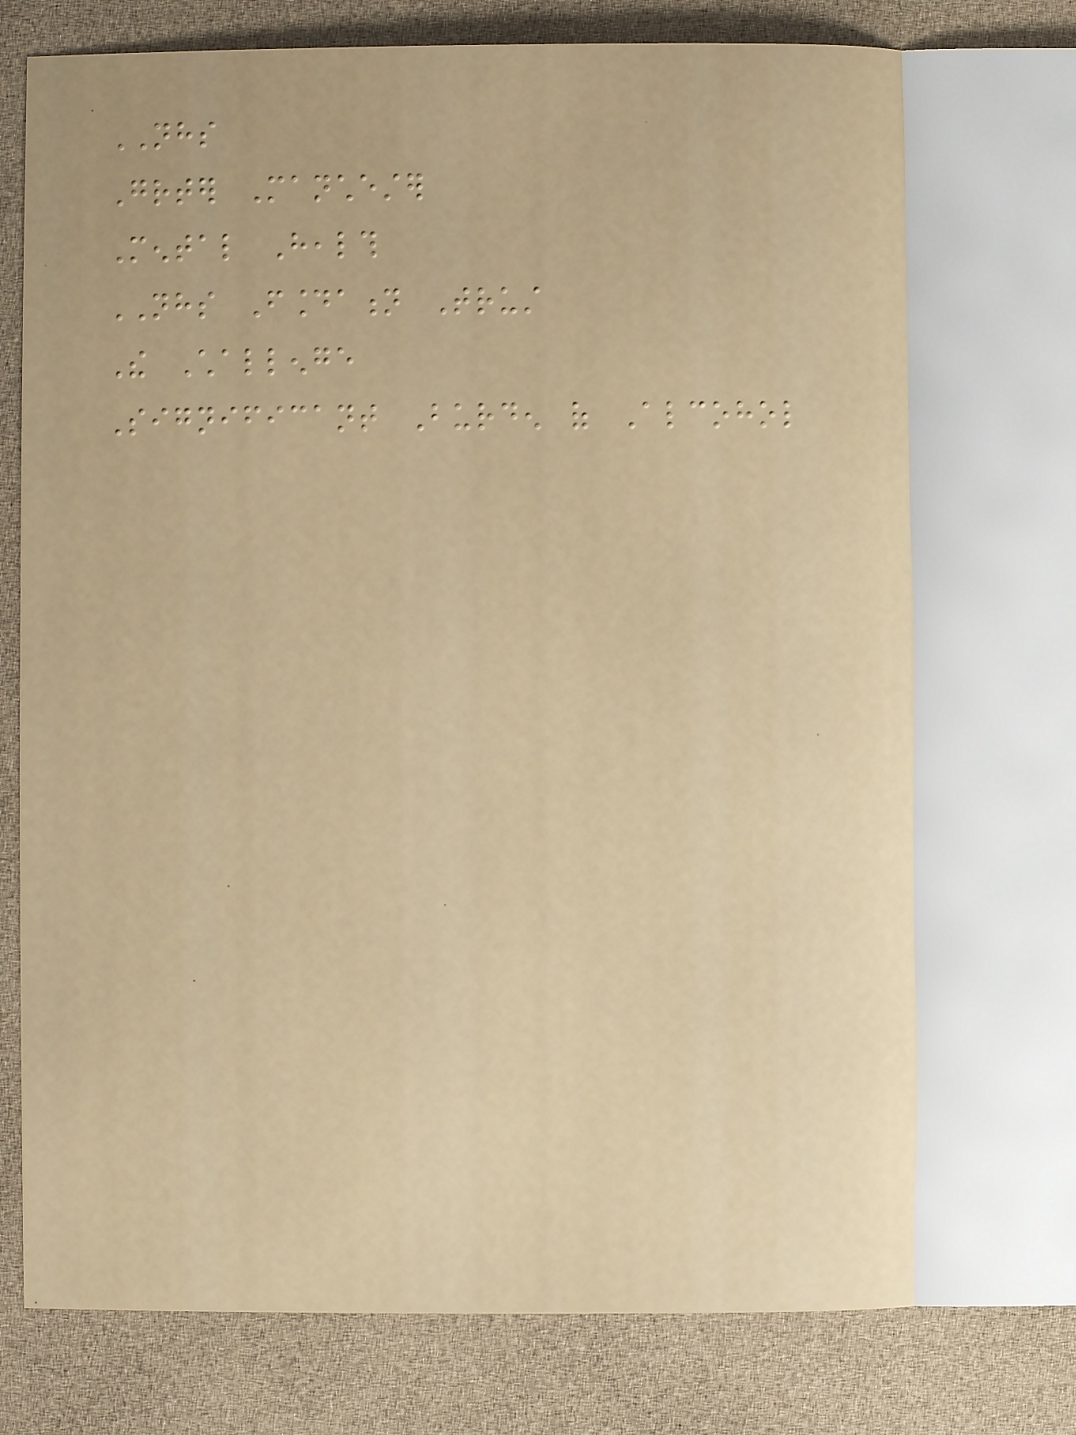NHS
Greater Manchester
Mental Health
NHS Foundation Trust
The Challenge
Significant Burden of Alcohol
